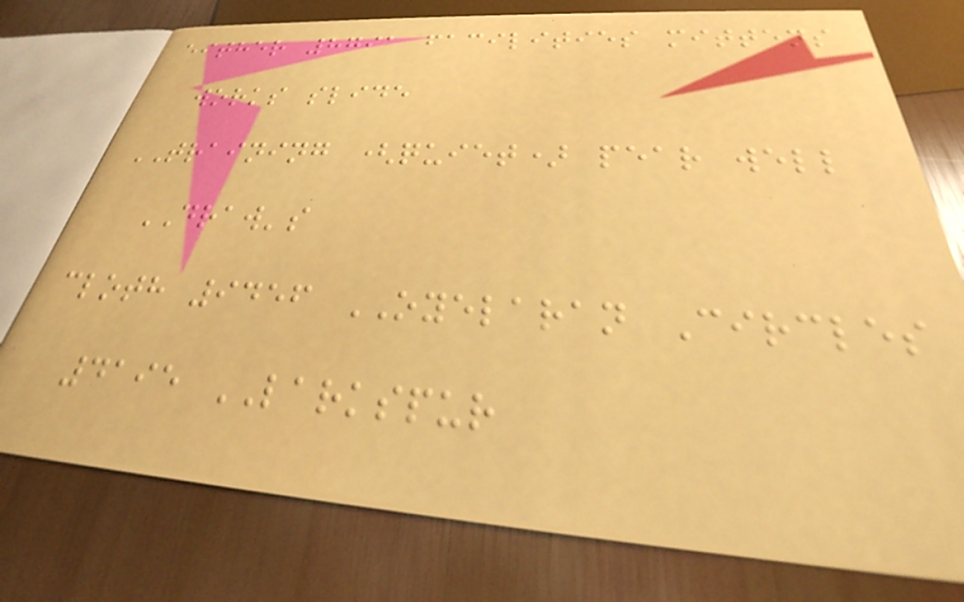either 8791 facilities mittens
works slide
TRAINING (quiet) pear well
DRAW's
cloth 9456 OYELARAN Circles
4195 LARKSPUR
